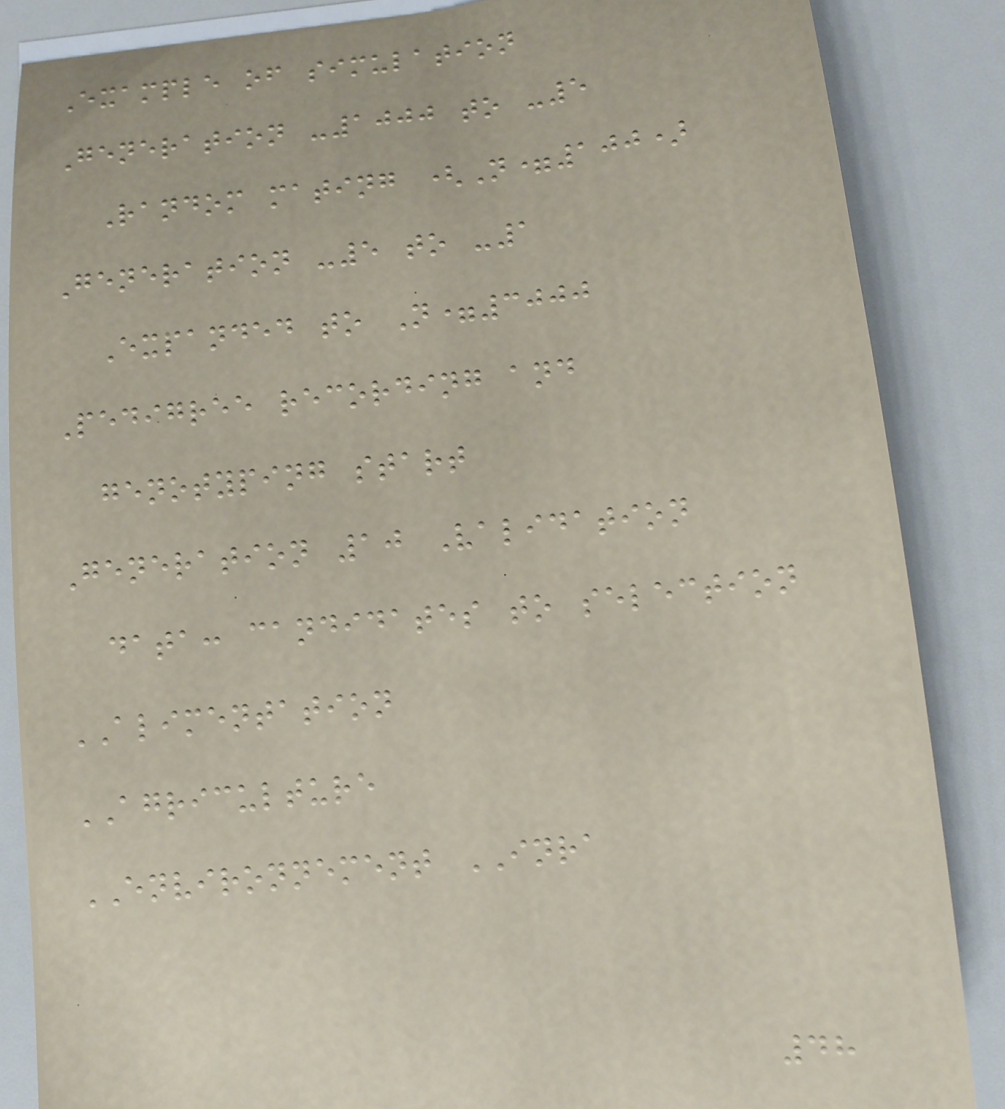Example of simulation
Generation -1000 to -5
Random mating (N=100)
Generation -5 to -1
Expanded to N=3000
Pedigree recording and
genotyping start
Generation 10 Validation
data: candidates to selection
ALIMENTATION
AGRICULTURE
ENVIRONNEMENT INRA
48
